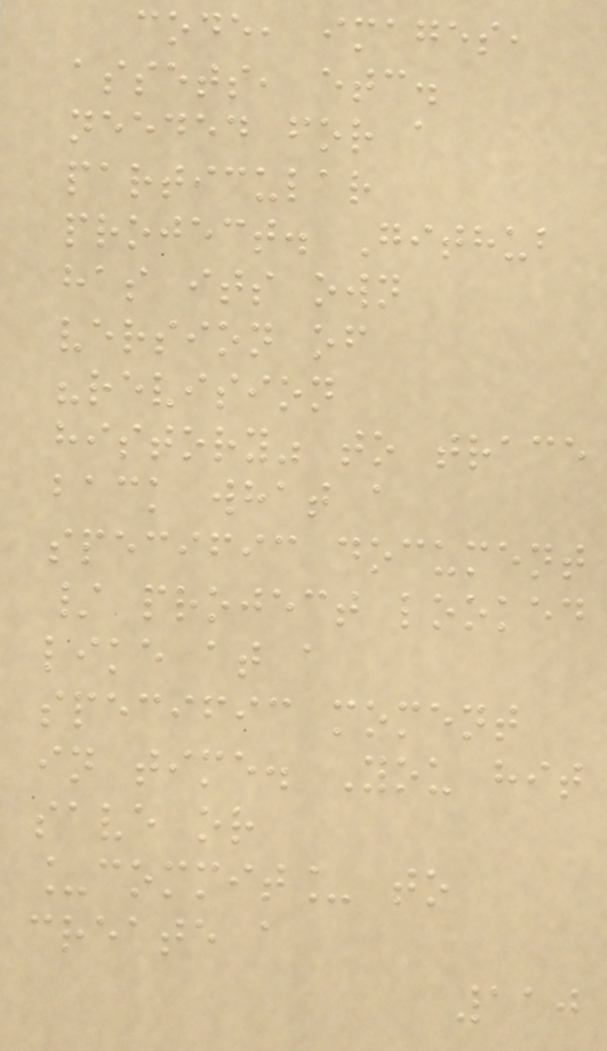code, images,
assets, etc.
needed for a
particular
project. Github
has its own
version of
"revision
history" to trace
back what a
specific document
/ project looked
like at a
specific moment
in time. You hit
save or
_commit_ to
create a
110
